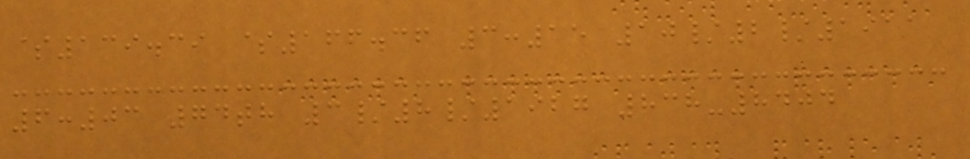$139.39 $166.36 3:15 10/2/1911
6:03 74th 3/8/1927 838-8404
